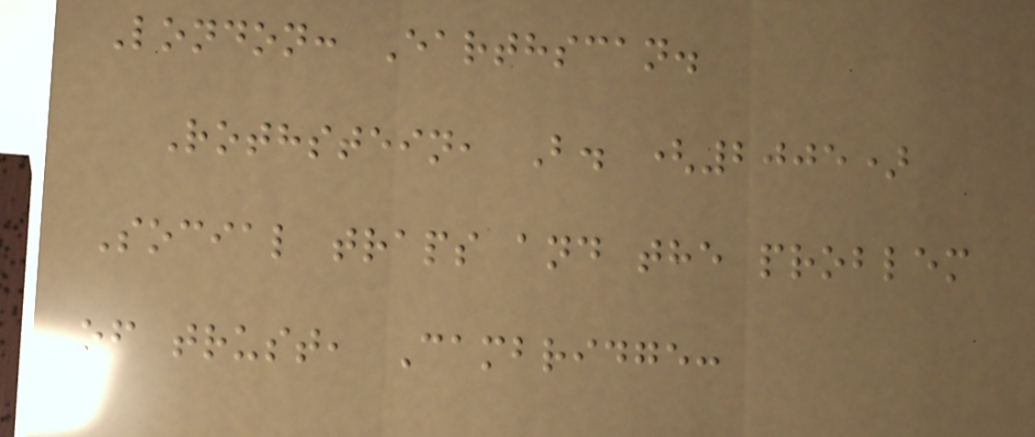London: Earthscan.
Rothstein, B. (2005)
Social traps and the problem
of trust, Cambridge:
